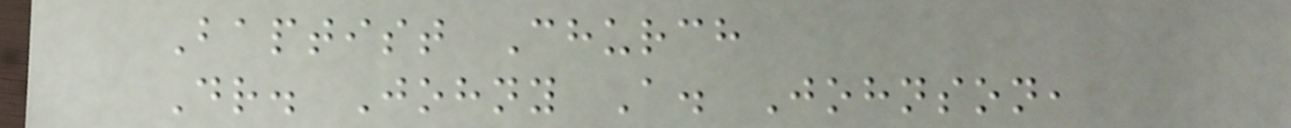Baptist Church
Dr. Johny A. Johnson,
